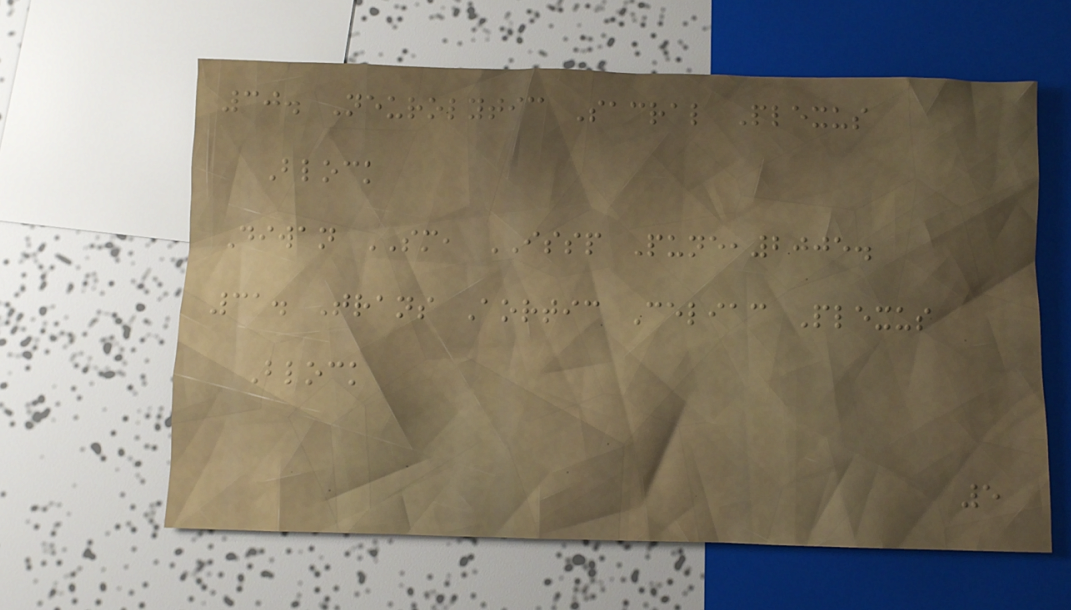30. Neurolytic Sacral Plexus
Block
Diwan SM, ISSP Pune,2005.
31. Trans Aortic Celiac Plexus
Block
5
